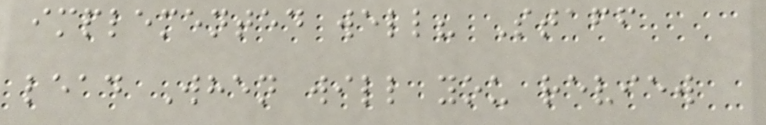implemented well? Staff
lead When will you review
